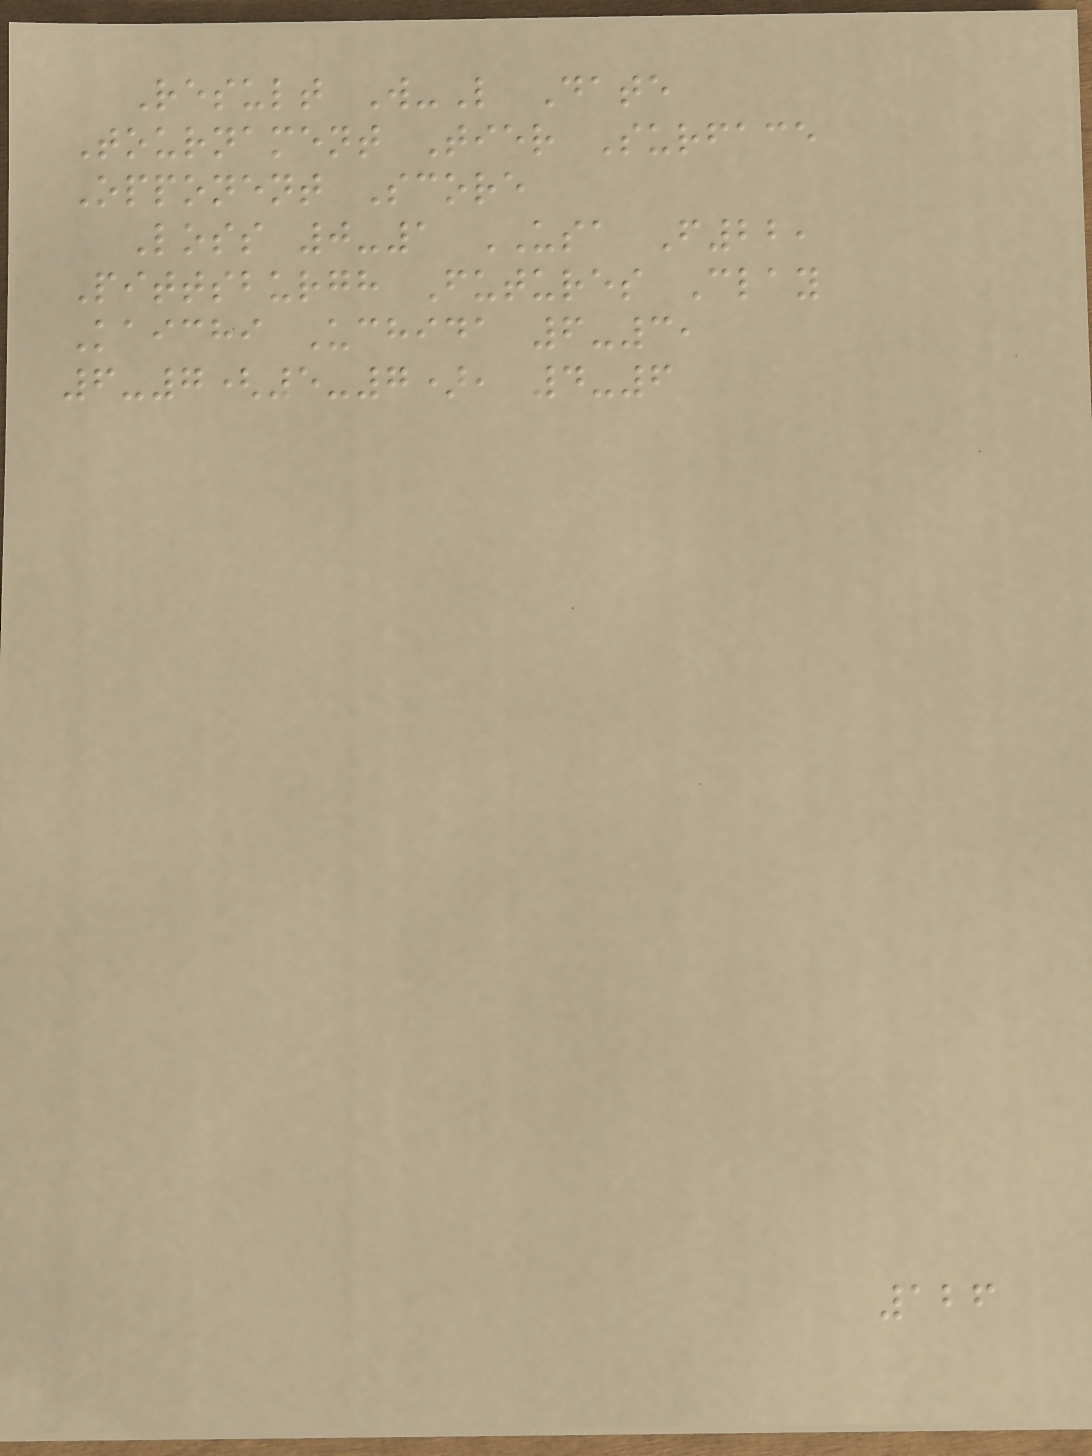Result W-L Date
Tournament Tier Surface
Opponent Score
Loss 0-1 USA F22,
Pittsburgh Futures Clay
Kaichi Uchida 6-3,
6-7(5-7), 4-6
126
